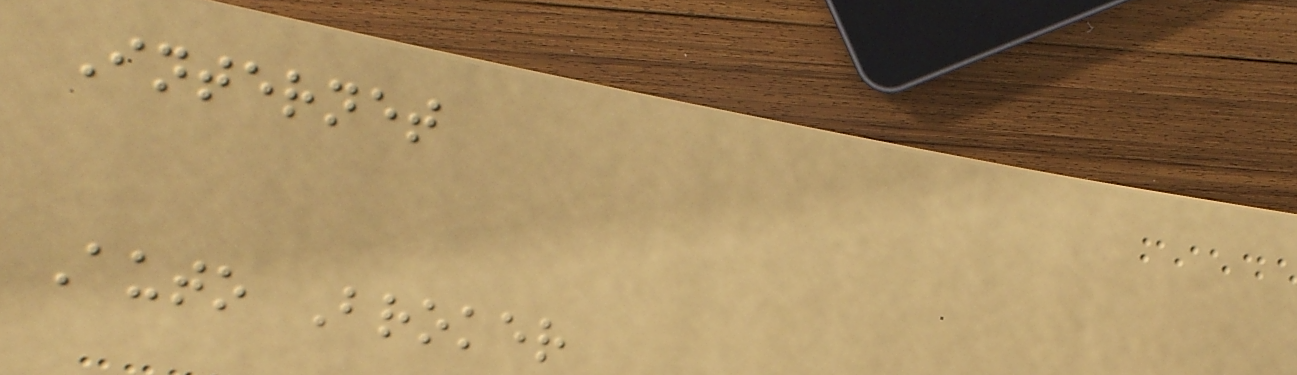Internet
Auto Broker
